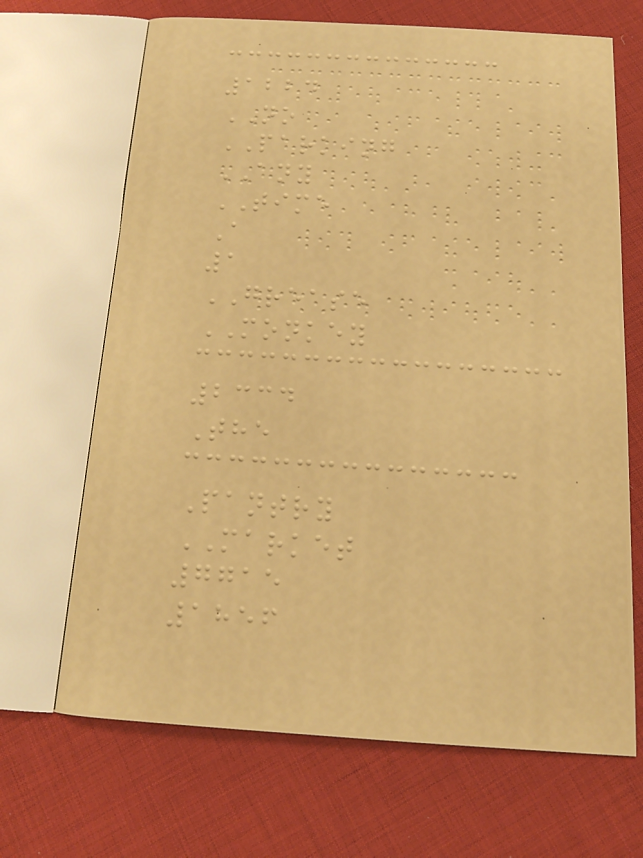1224
NO
PARKING
ANY
TIME
A
1
GREASE
MONKEY
2334
The
Pantry
MARKET
7715
1856
